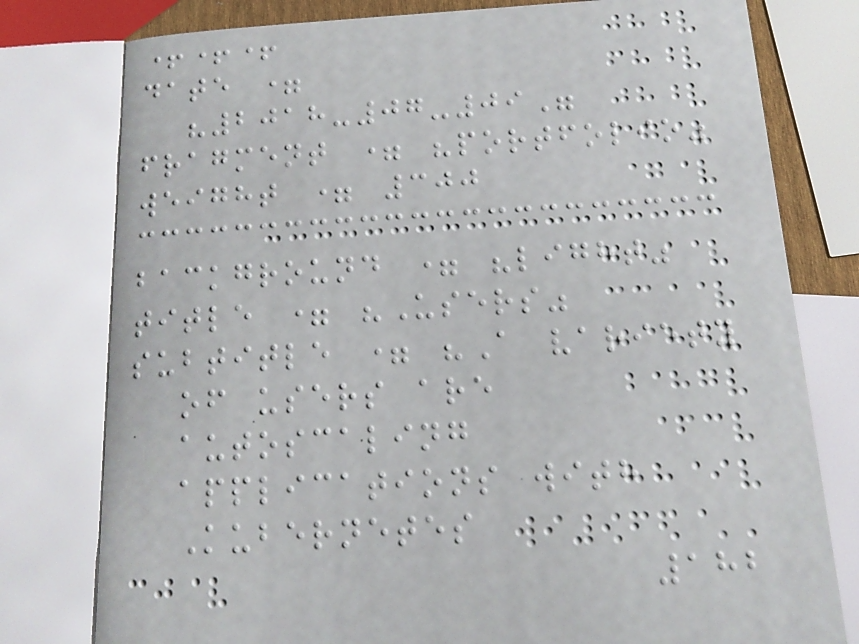+++
date =
"2018-07-09"
fragment = "portfolio"
weight = 300
background = "light"
title = "Users"
subtitle = "A variety
of users are
autoscaling
applications with
Kubernetes
182
